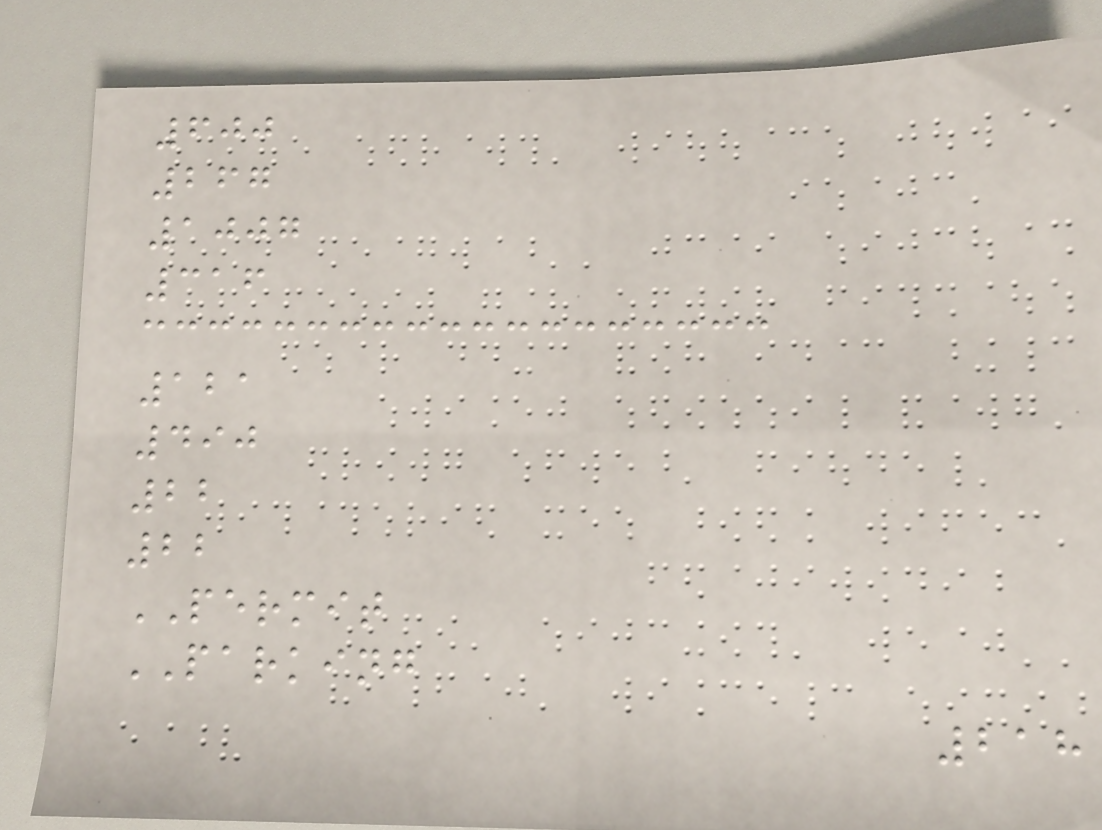600
267
1007
316
121
490
22
22
PERMIT
PARKING
218
